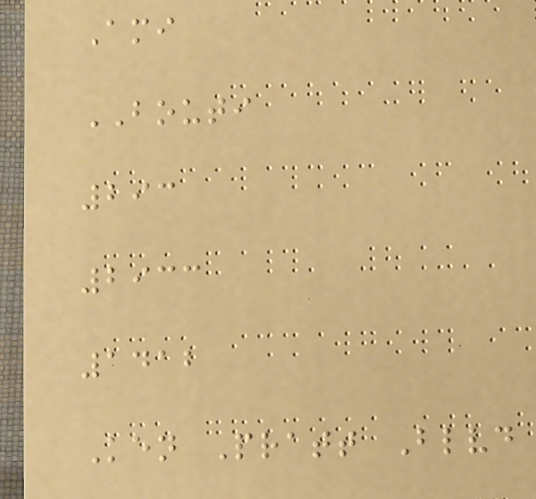Ami
BOUTI
293
2933
1412
Ken Pratt Blvd
